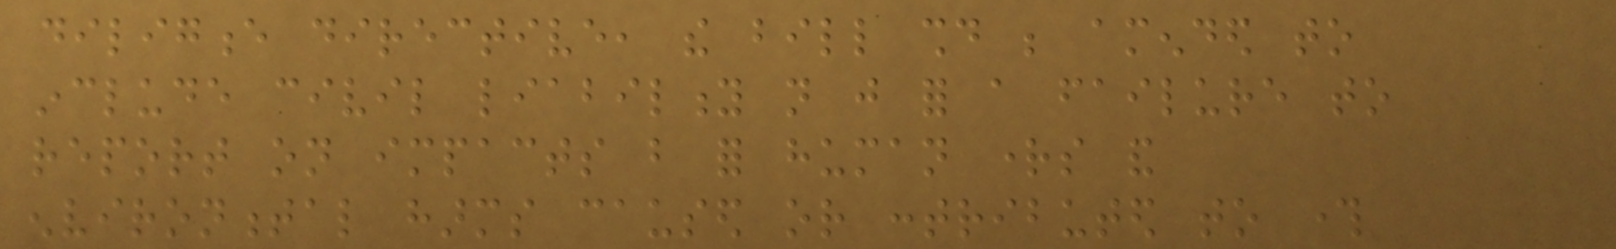diligence directive, the bill should be amended to
include civil liability not just for a failure to
report on impacts but for human rights and
environmental harms caused or contributed to through
